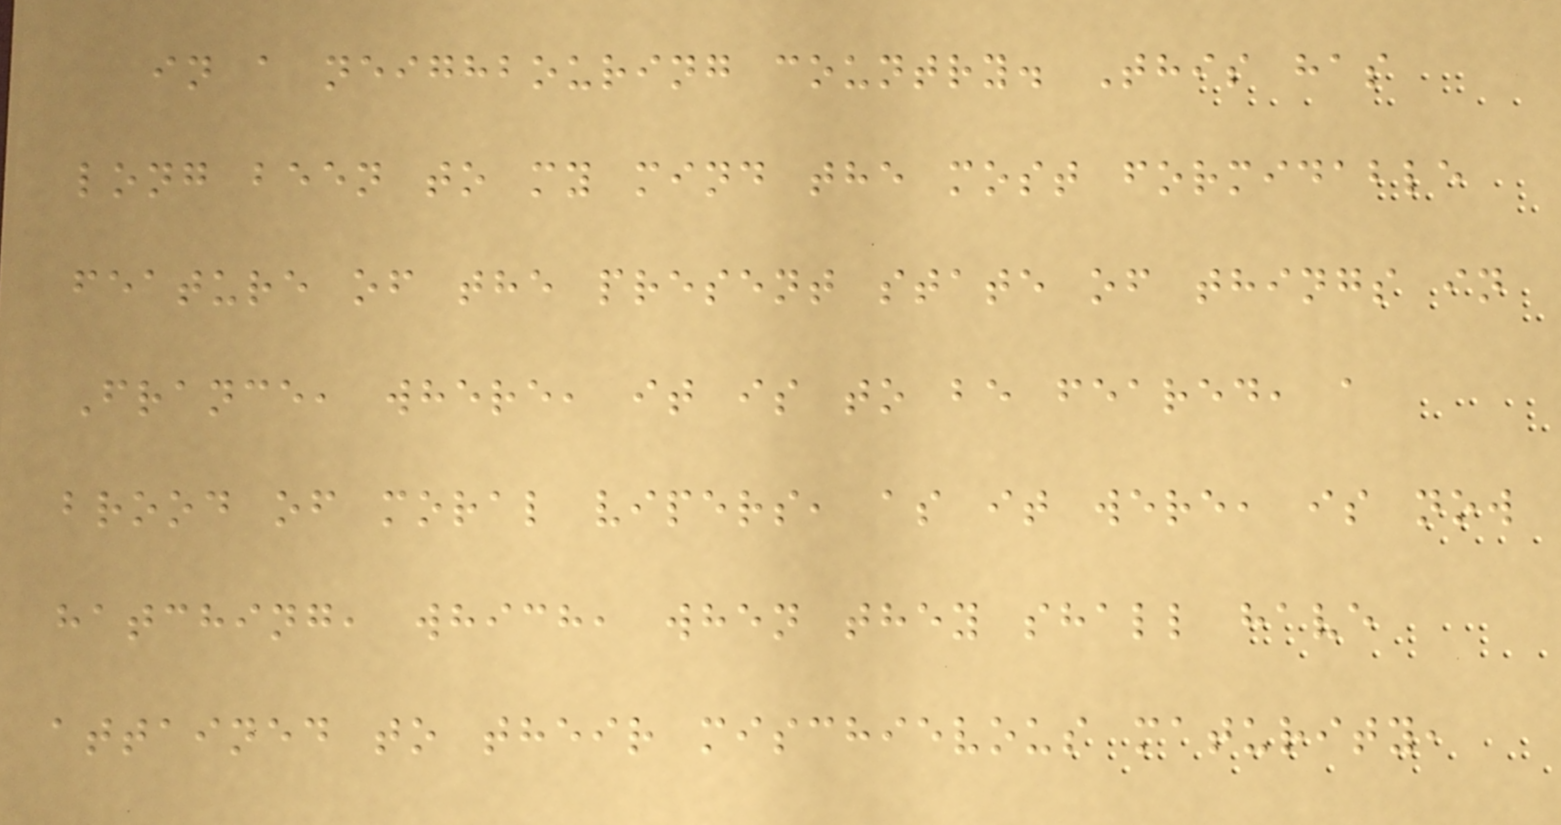in a neighbouring country. This has
long been to my mind the most formidable
feature of the present state of things in
France, where, it is to be feared, a
brood of moral vipers, as it were, is now
hatching, which, when they shall have
attained to their mischievous maturity,
